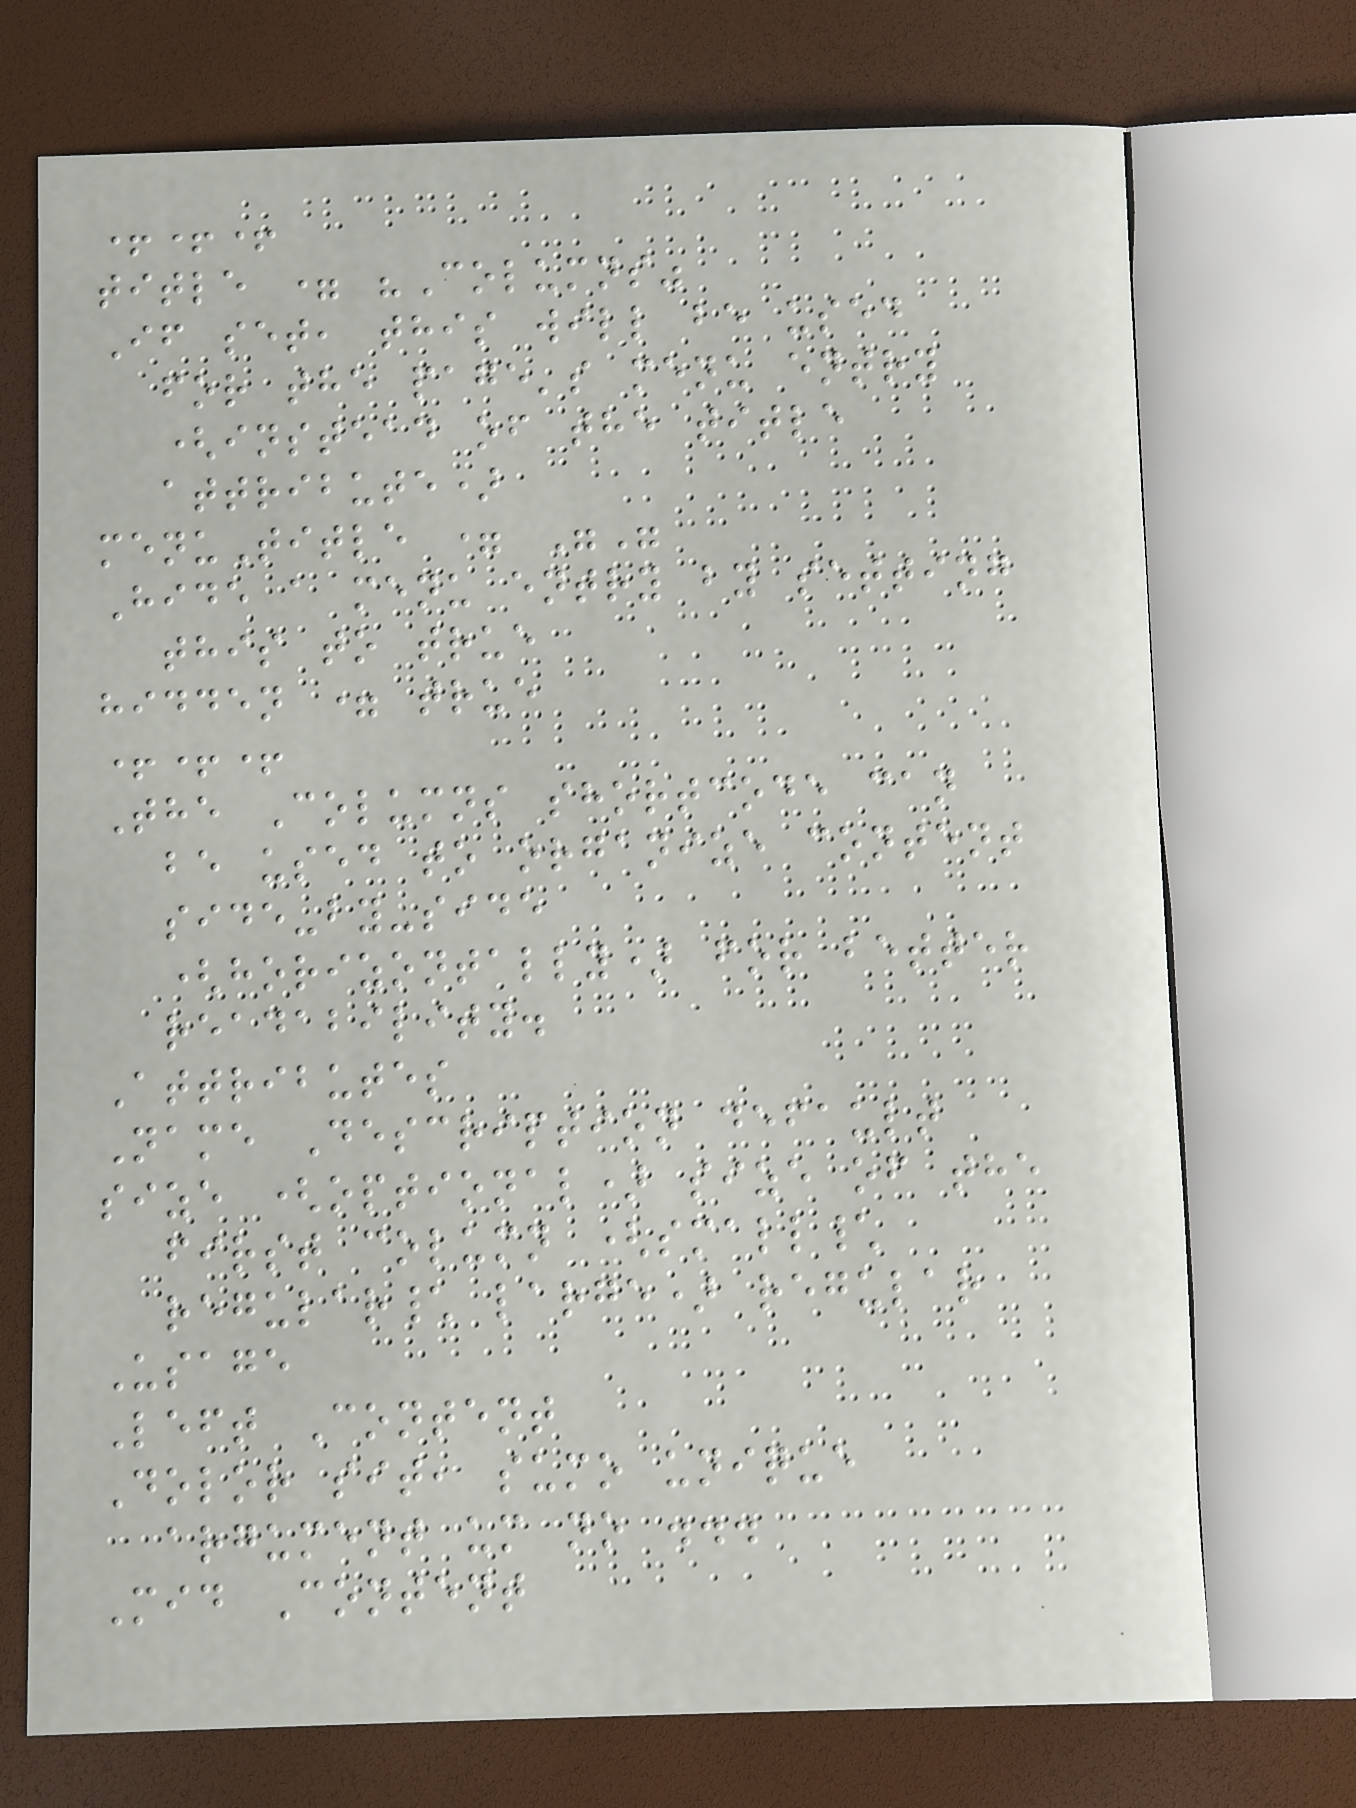+++
title = "Columns"
If set, this will be used
for the page's menu entry
(instead of the title
attribute)
menuTitle = ""
Hide a menu entry by setting
this to true
hidden = true
+++
The Columns shortcode can
be used to organize content
side-by-side
(horizontally) for better
readability.
Attributes
Name Description default
size (optional) size of the
first column (small\
regular\ large) regular
Usage
Left Content
Dolor sit, sumo unique
argument um no ...
Mid Content
